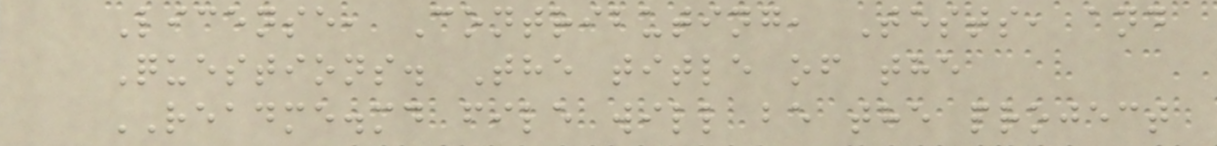License, Contributing, Tests, and
Questions. The title of the
README.md file will be the project
